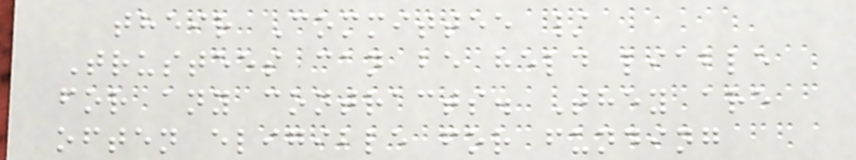their Committee /
Trustees can be held liable
for any contracts. They are
often eligible for funding
